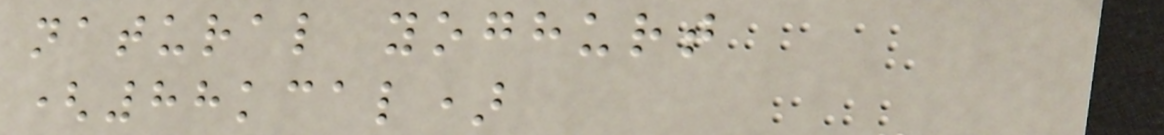natural yoghurt
(88kcal)
